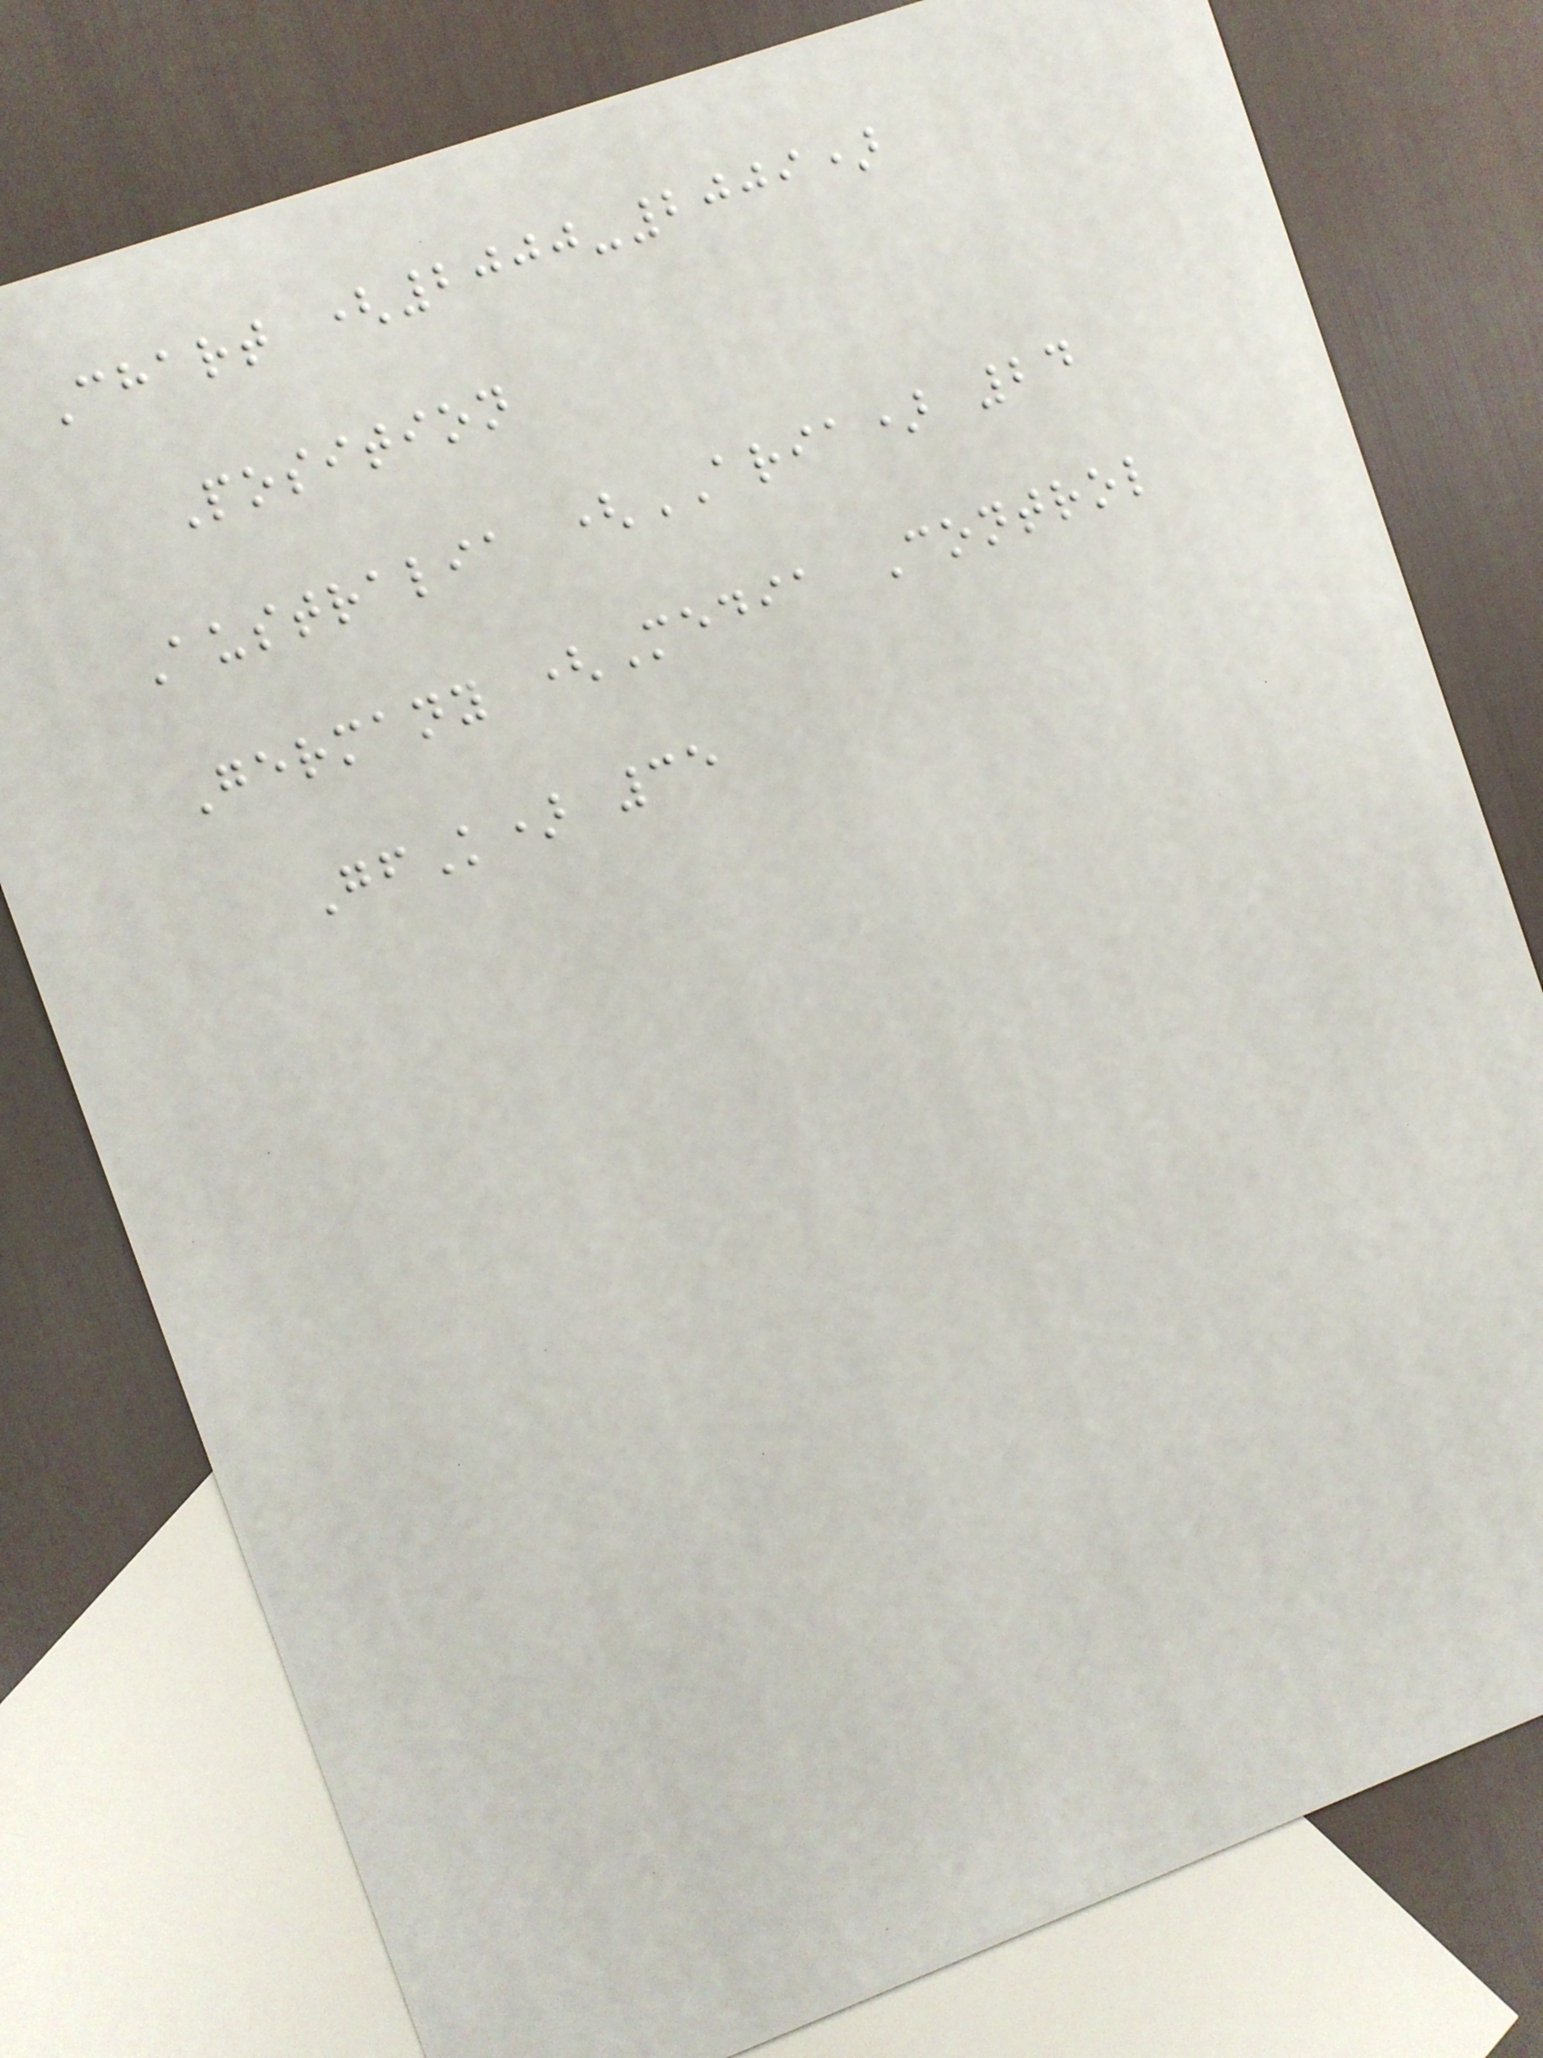Chart (2000-2009)
Position
Australia (ARIA) 24
Germany (Media Control
GfK) 35
